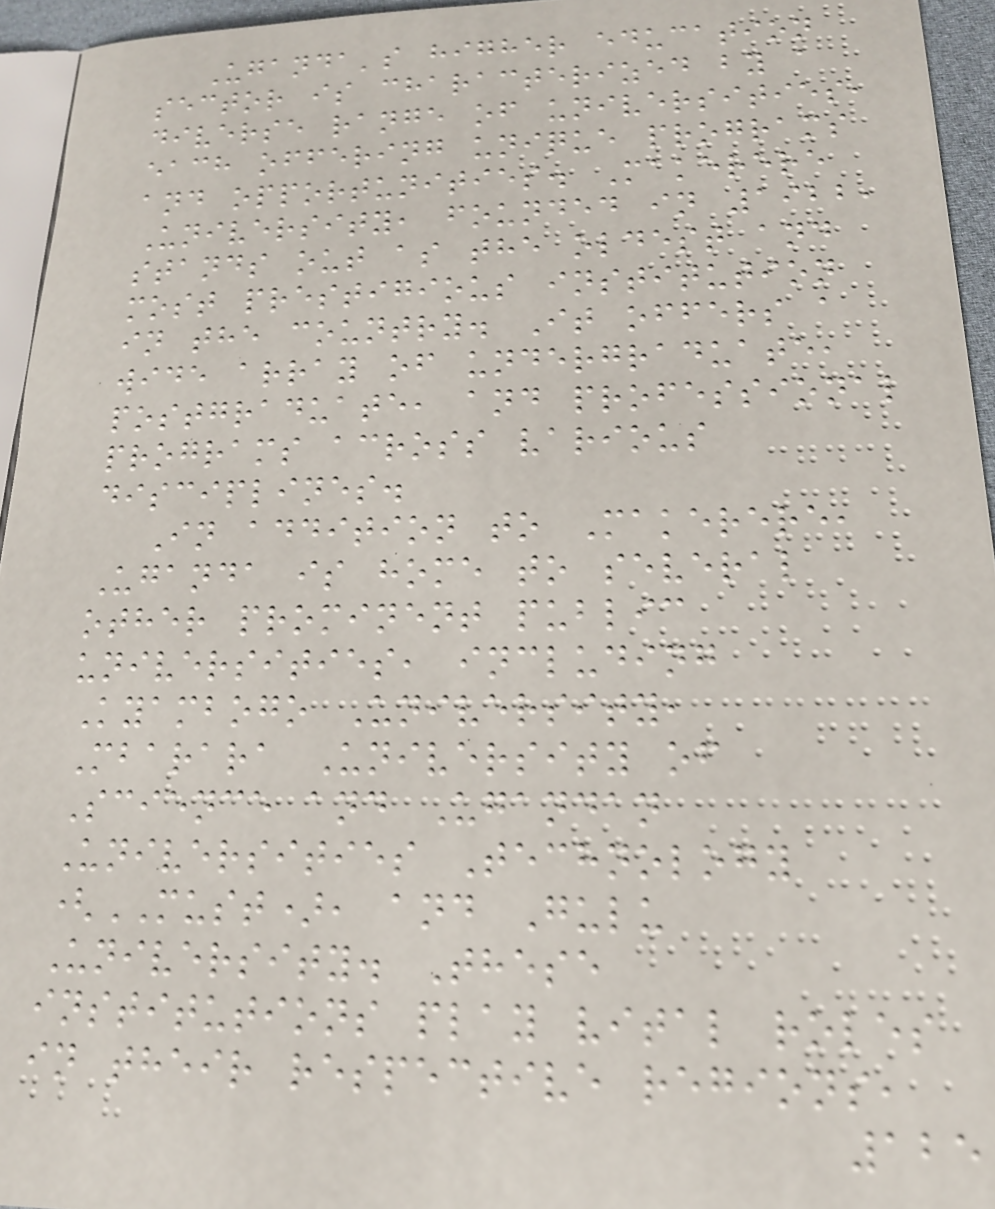Uganda's higher education
sector is characterized by a
diverse range of universities,
each offering unique programs
and opportunities. Makerere
University, founded in 1922,
stands out as the oldest and
most prestigious institution
in the country. It offers a
wide array of undergraduate,
postgraduate, and professional
programs across various
disciplines.
In addition to Makerere,
Uganda is home to several
other prominent public
universities, including
Kyambogo University,
Mbarara University of
Science and Ugandan
Universities Technology
(MUST), and Gulu
University. These
institutions play vital roles
in their respective regions,
125
